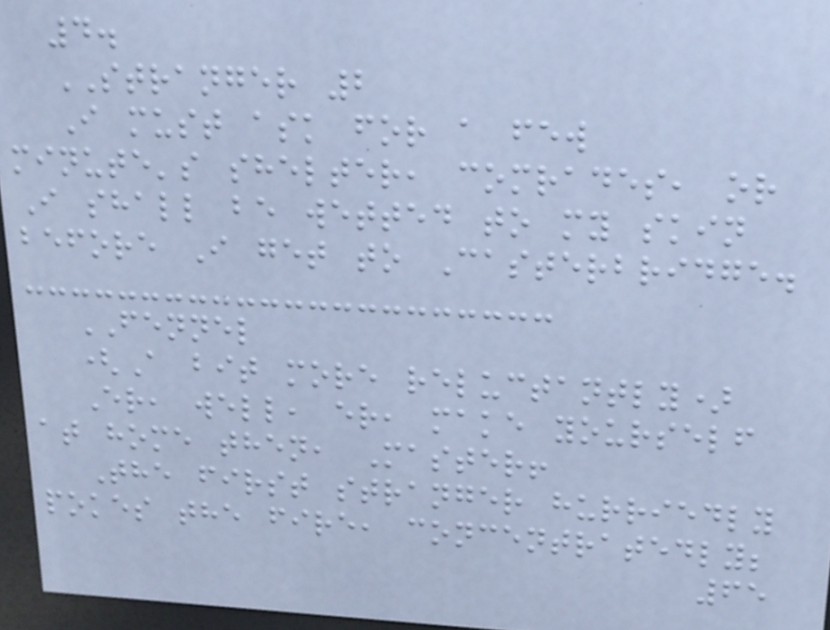4.
STRANGER 2
I must ask for a few
minute's shelter, comrades, or
I shall be wetted to my skin
before I get to Casterbridge.
FENNEL
(A bit more reluctantly)
Er, well, er, make yourself
at home then, Master!
The first stranger hurriedly
pokes the fire, concentratedly;
65
